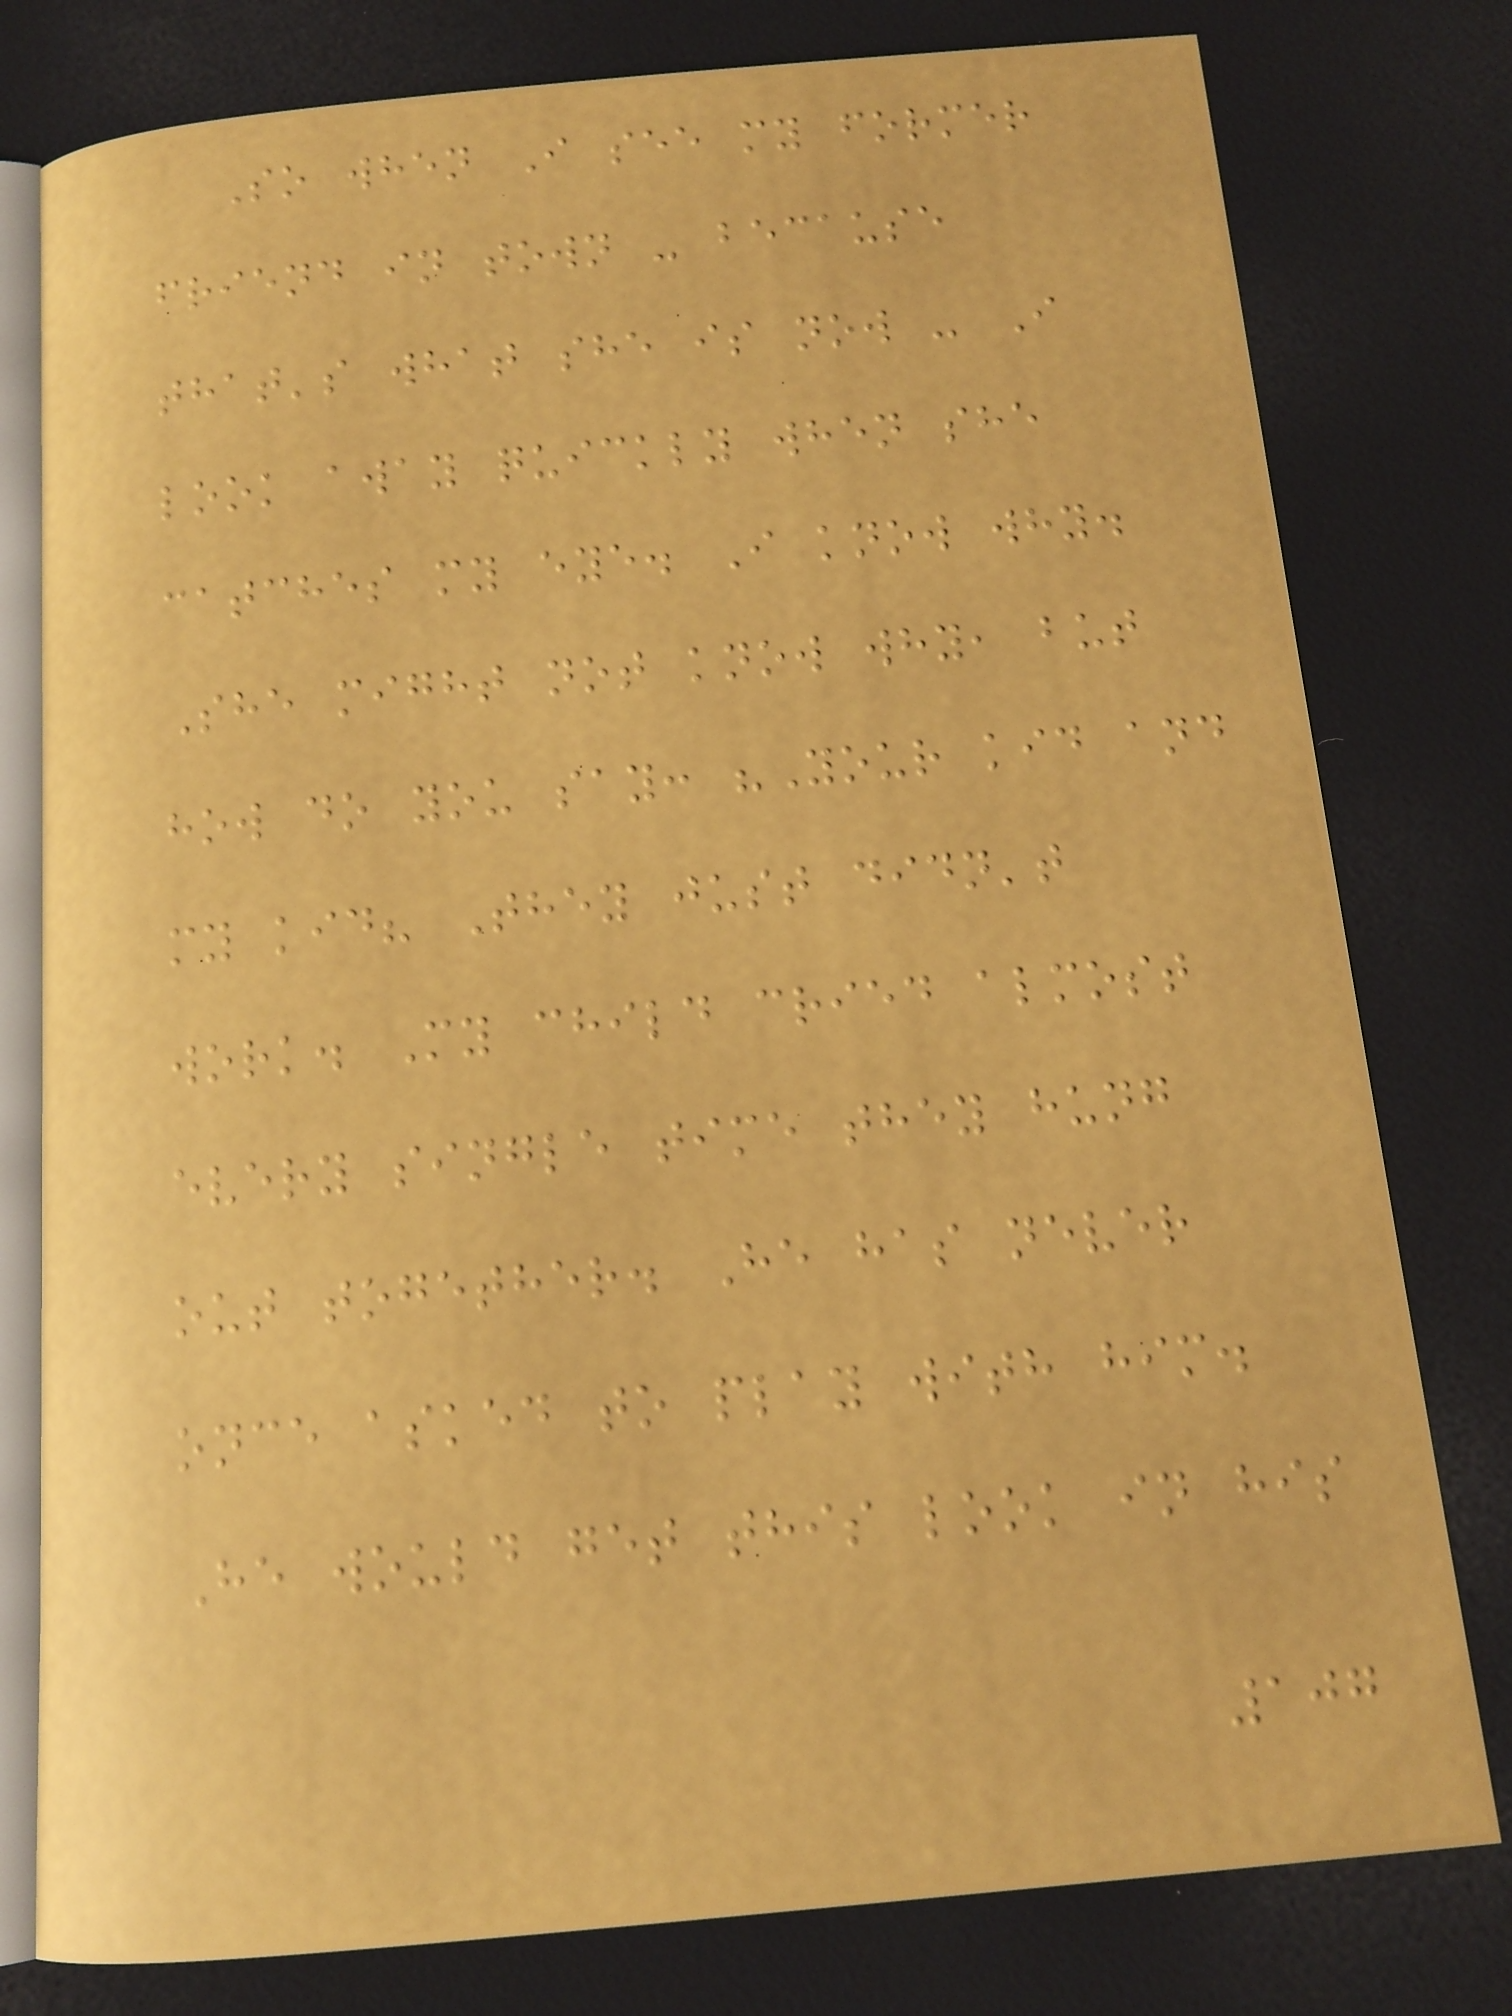So when I see my former
friend in town - because
that's what she is now - I
look away quickly when she
catches my eye. I know why.
She might not know why, but
how do you say: "Your kid and
my kid? They just didn't
work. My child cried almost
every single time they hung
out together. He has never
once asked to play with him.
He would get this look in his
107
